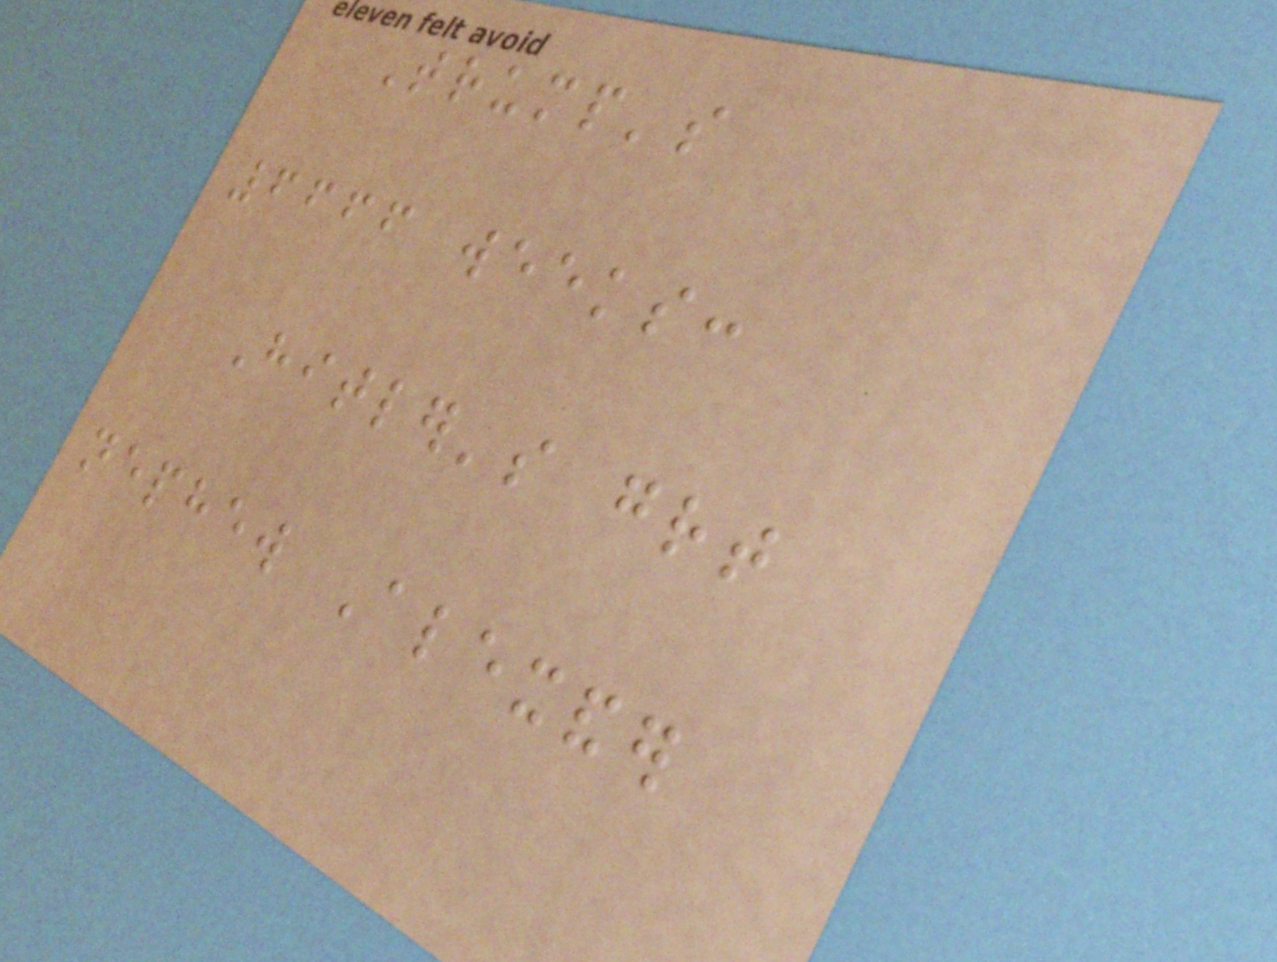Trump's
6666 weeks:
Hitler's great
nephew Alexander
